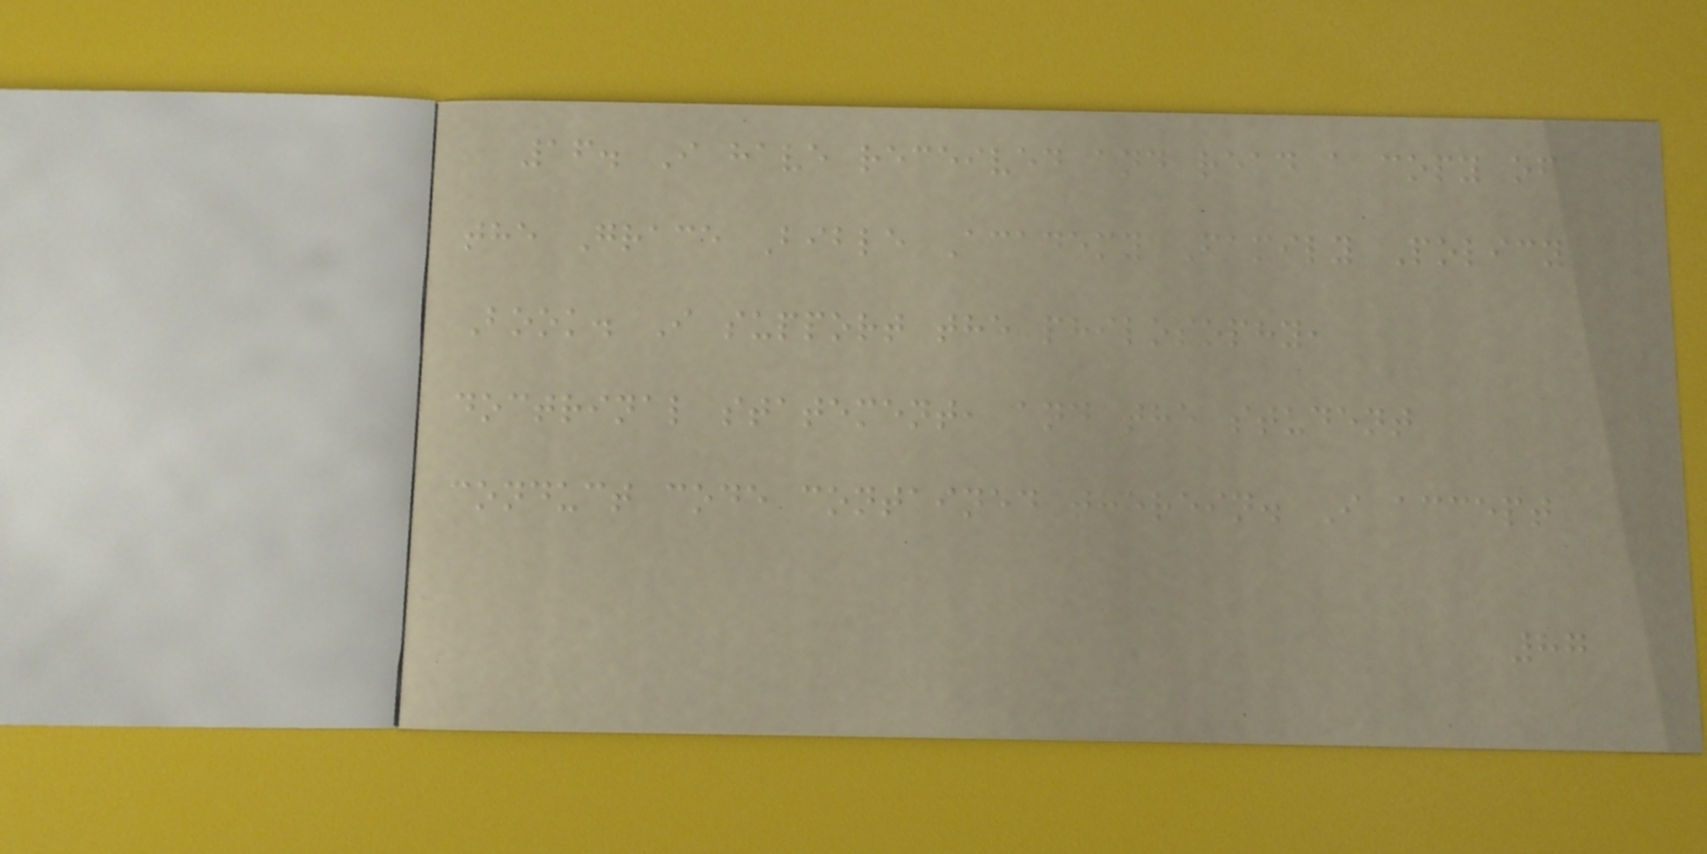16. I have received and read a copy of
the Grace Bible Academy Family Policy
Book. I support the philosophy,
doctrinal statement, and the student
conduct code contained therein. I accept
87
